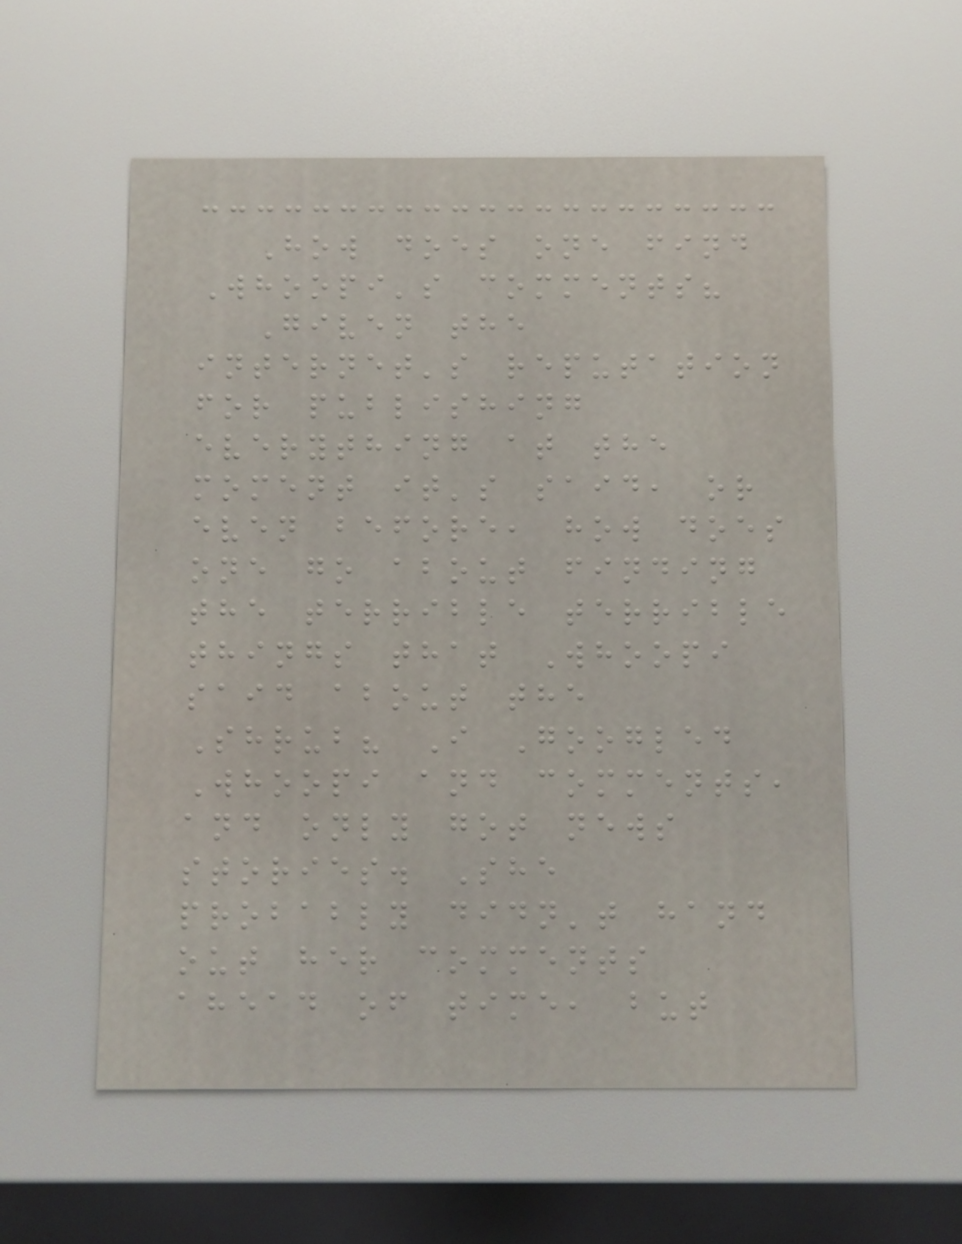How does one find
Whoopi's comments?
Given the
internet's reputation
for publishing
everything at the
moment it's said, or
even before, how does
one go about finding
the terrible terrible
things that Whoopi
said about the
Shrub? I Googled
Whoopi and comments,
and only got news
stories. She
probably didn't hand
out her comments
ahead of time, but
